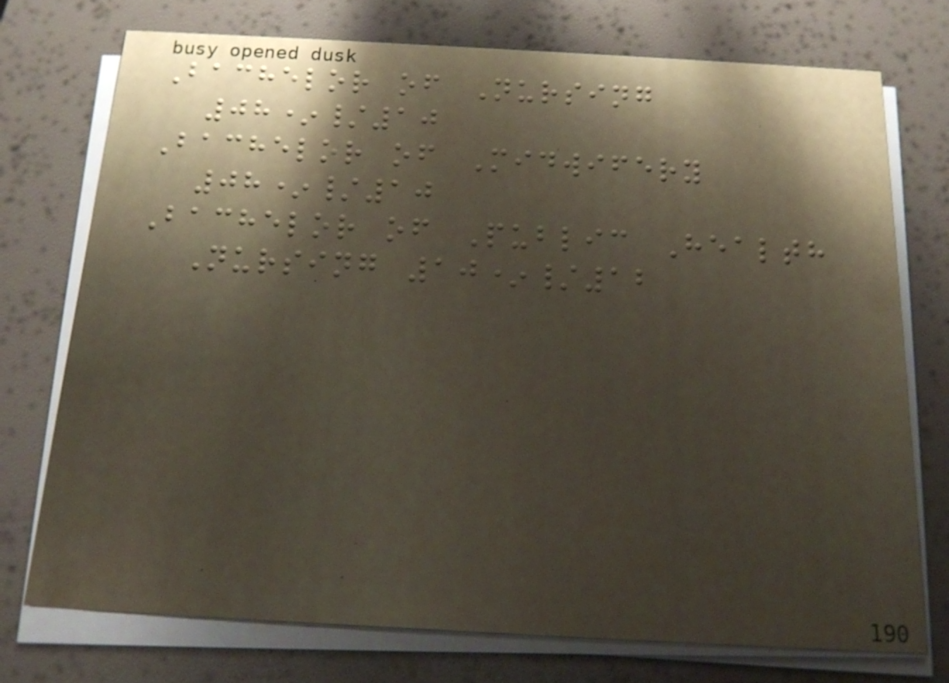Bachelor of Nursing
08*/10
Bachelor of Midwifery
08*/10
Bachelor of Public Health
Nursing 10*/12
